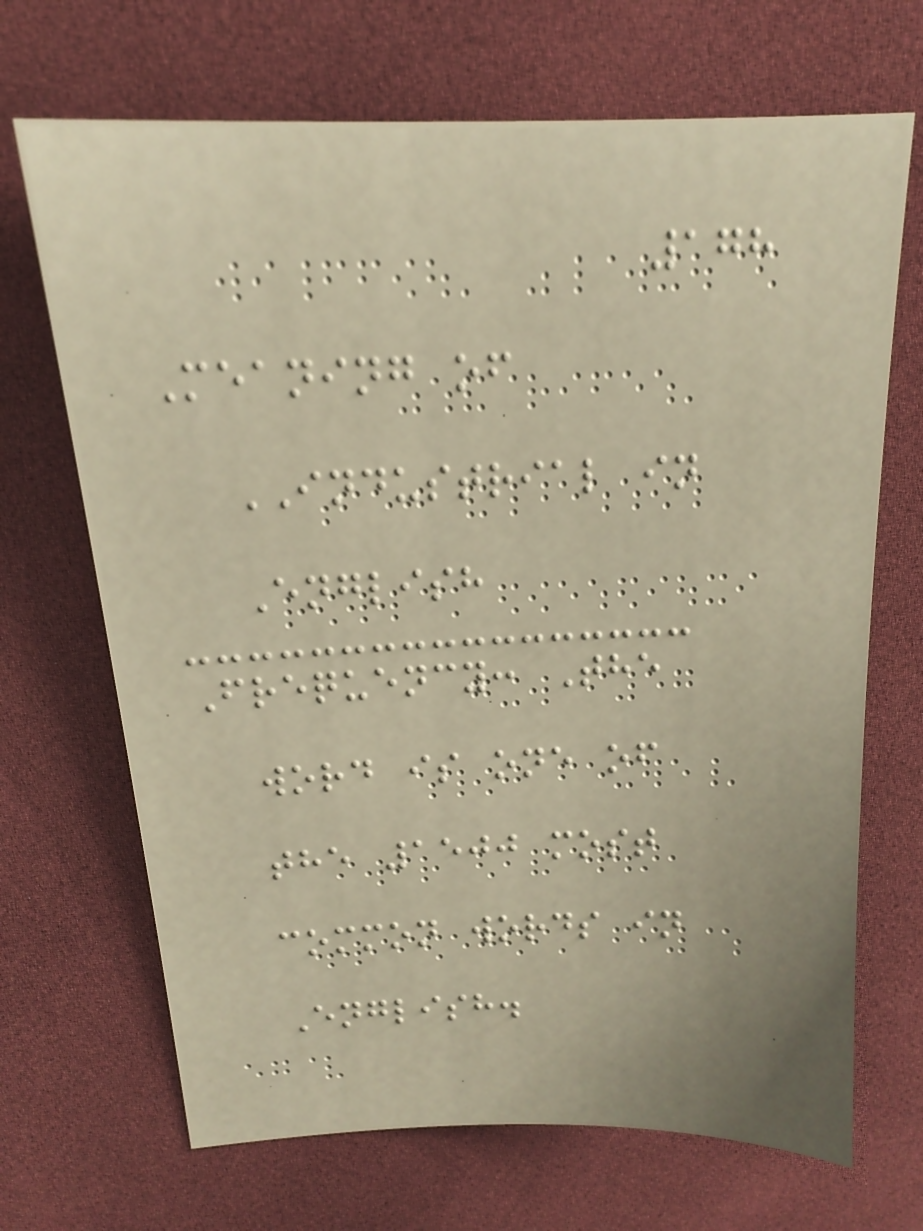178
Meaning of
INDUSTRIAL in
English
Frequency: The
word is one of
the 1500 most
common words in
English.
